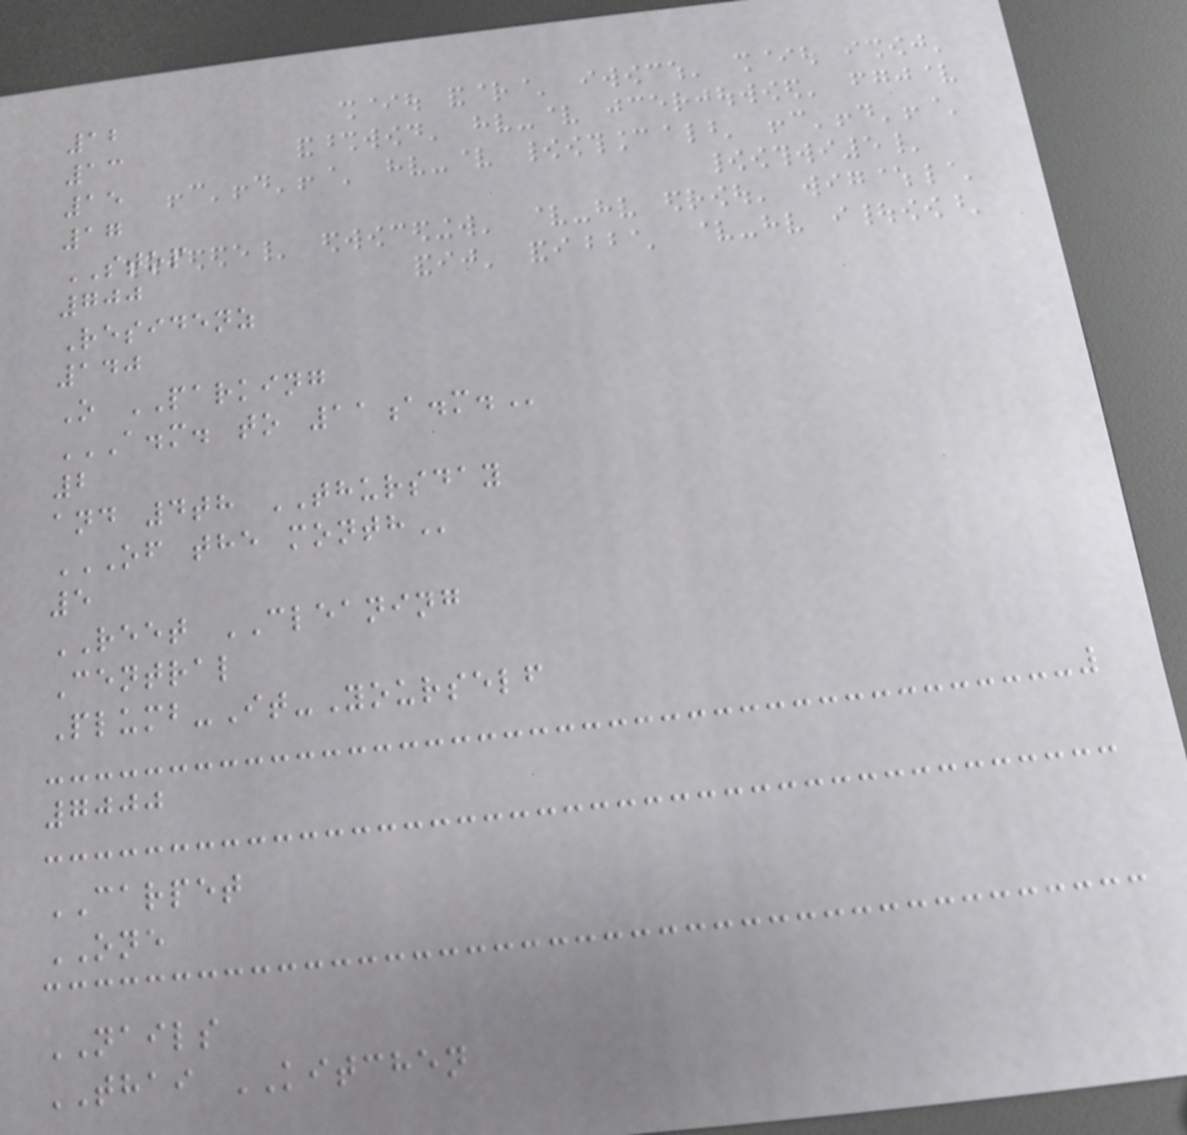12
13
15
17
STOP
700
Residenz
140
O PARKING
A.M. TO 11A.M.
2
and 4th THURSDAY
OF THE MONTH
5
REET CLEANING
Central
Plumb-It-Yourself
7000
CARPET
ONE
NAILS
THAI KITCHEN
